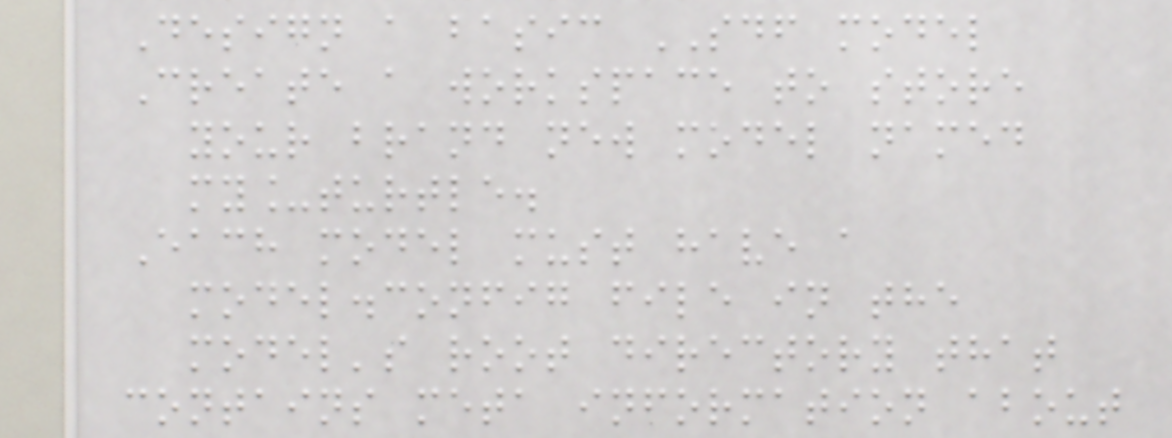Design a basic SDF model
Create a workspace to store
your brand new model named
my_turtle.
Each model must have a
model.config file in the
model's root directory that
contains meta information about
